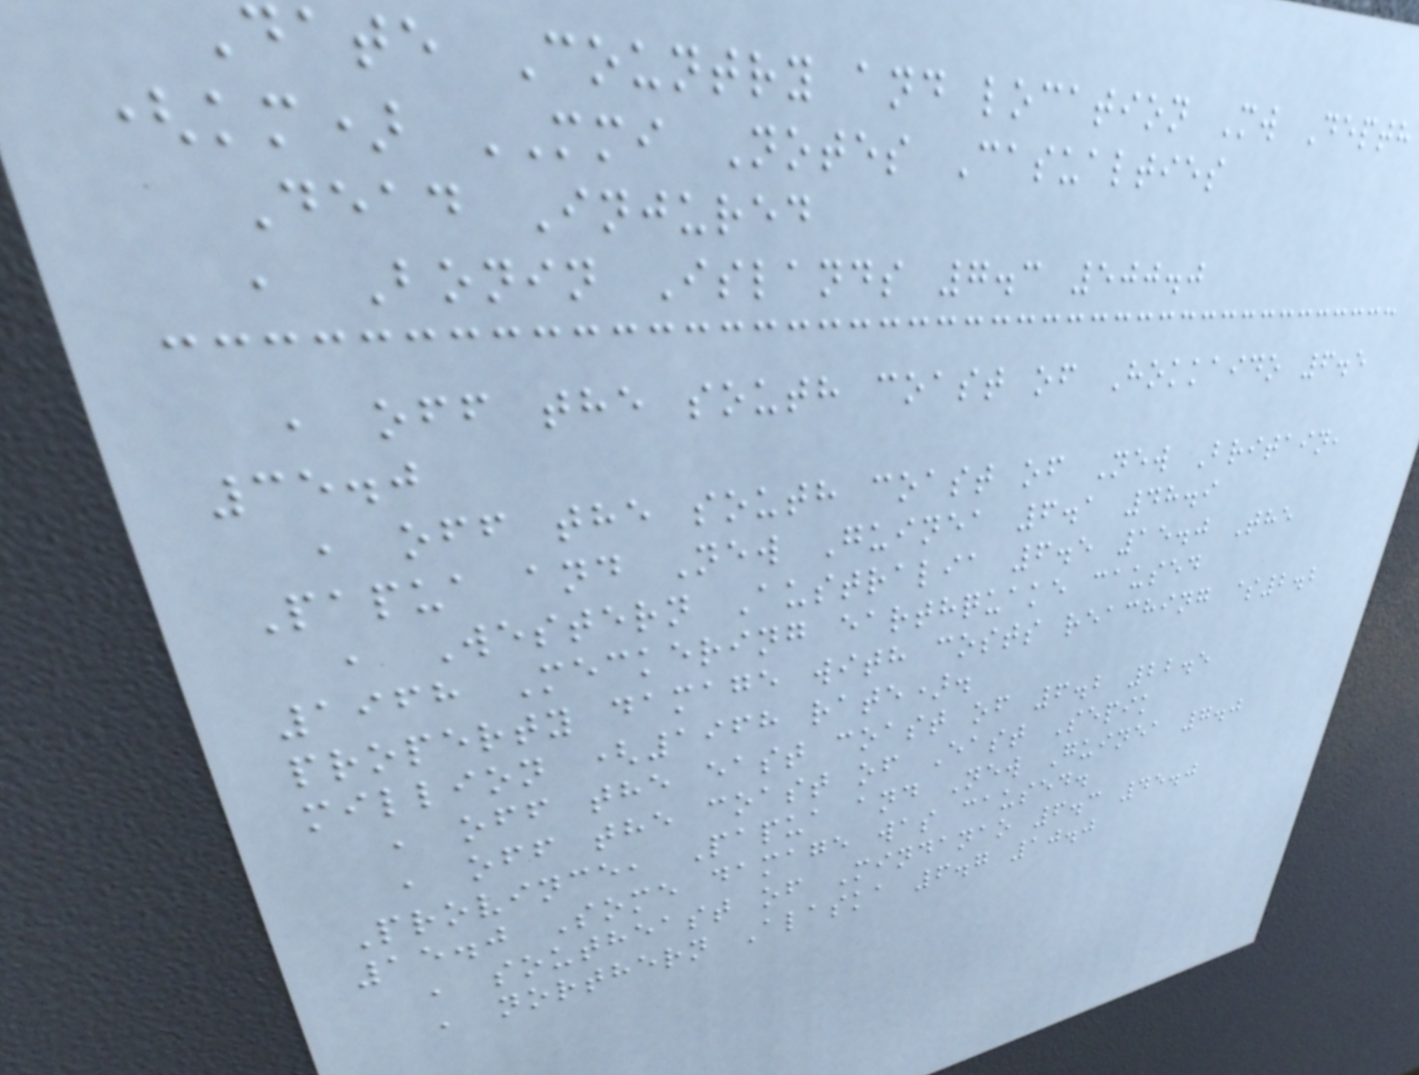Date Country and location Mw Depth
(km) MMI Notes Casualties
Dead Injured
, Bonin Islands 7.3 500.0
, off the south coast of Hokkaido 6.5
35.0
, off the south coast of New Britain,
Papua and New Guinea 6.1 48.9
, Western Australia 6.5 15.0 The
1968 Meckering earthquake caused
property damage with costs reaching $2.2
million (1968 rate).
, off the east coast of 6.2 22.5
, off the coast of East Sepik
Province, Papua and New Guinea 7.0
15.0 Some damage was caused.
, southeast of Mindanao 6.3 45.0
, northern Alaska 6.7 10.0
